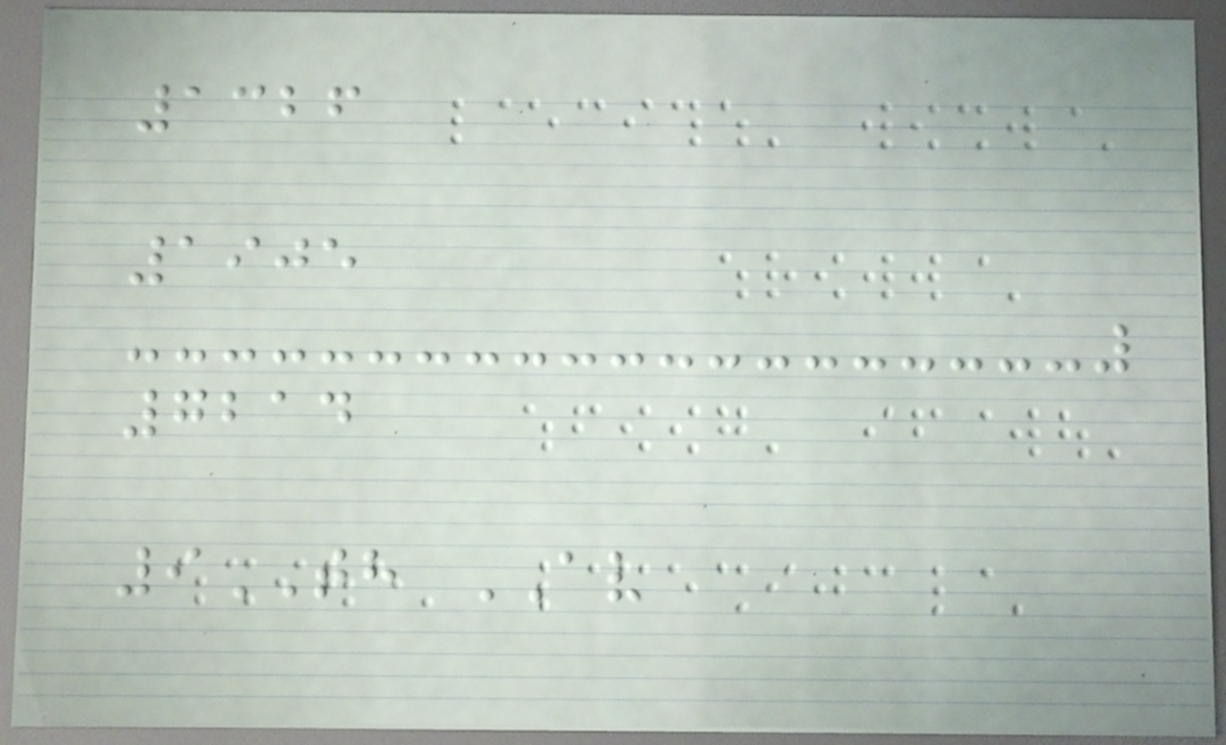1326
1905
7214
9TH AV
